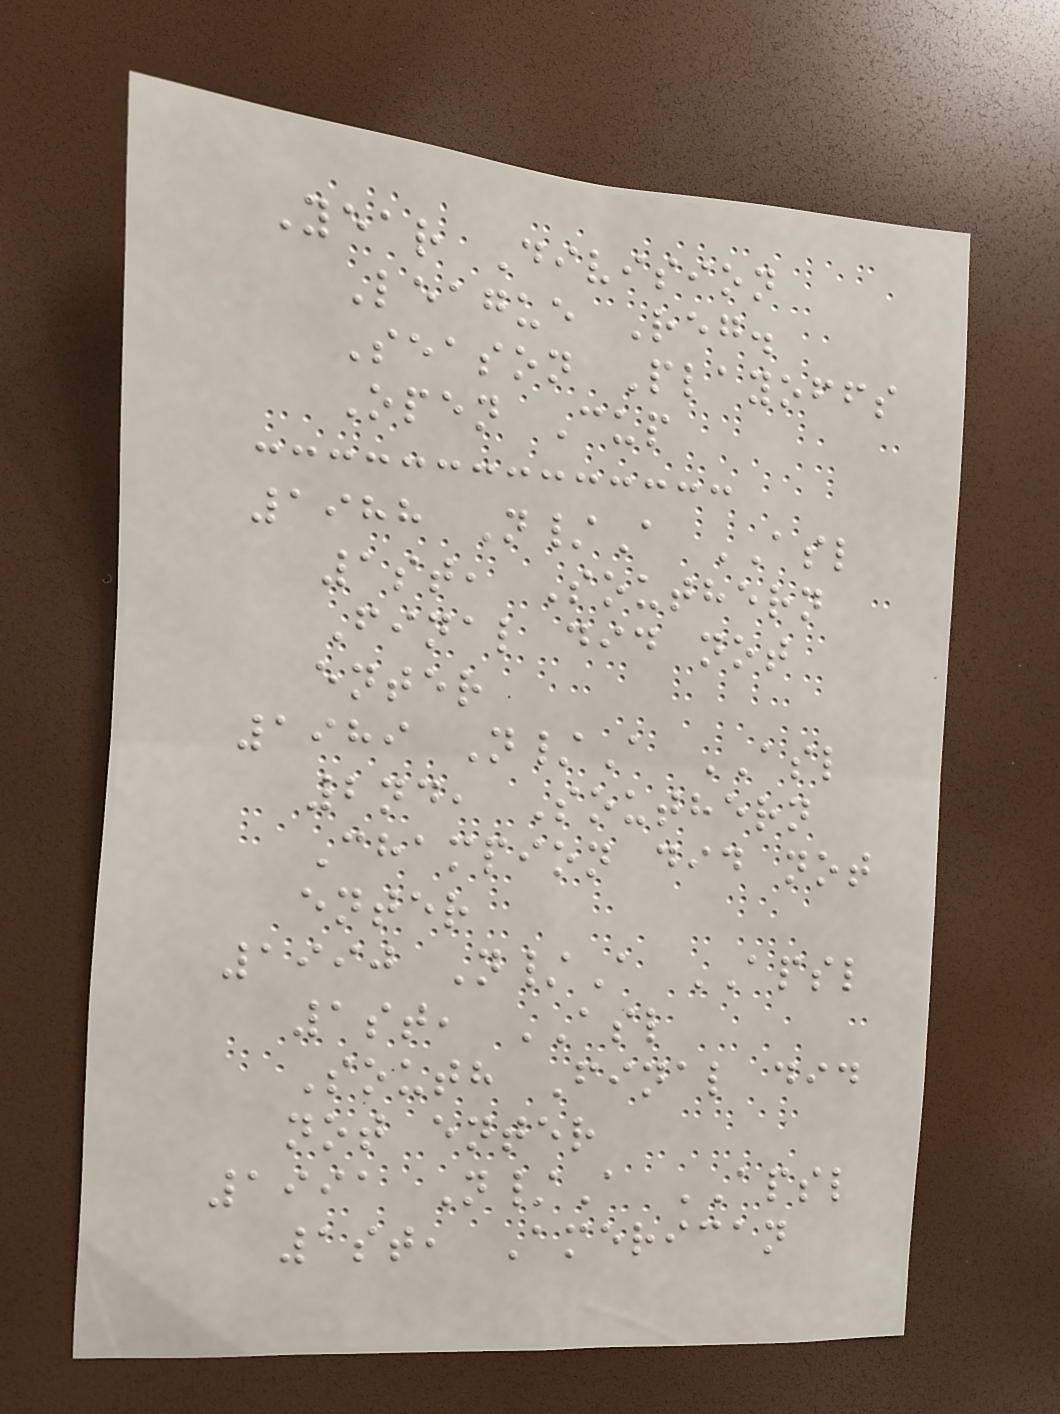Year Division
League Reg.
Season Playoffs
Open Cup
1988 N/A ASL
1st, Southern
Final did not
enter
1989 N/A ASL
2nd, Southern
Champion did not
enter
1990 N/A APSL
1st, ASL
South Final did
not enter
1991 N/A APSL
1st, American
